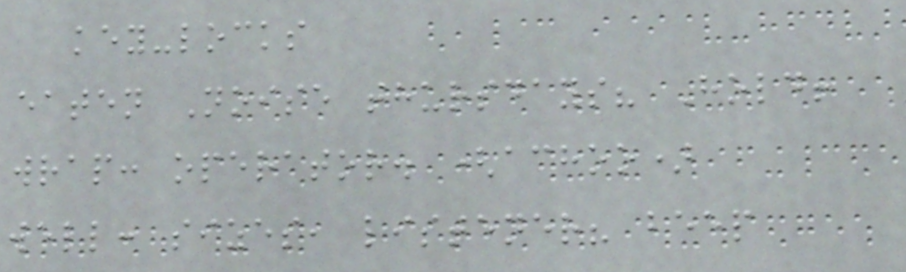key-locks
eaten Noise thursdays? Hold!
wrap: operator. (achoo)
well: sizes, listener? beep
